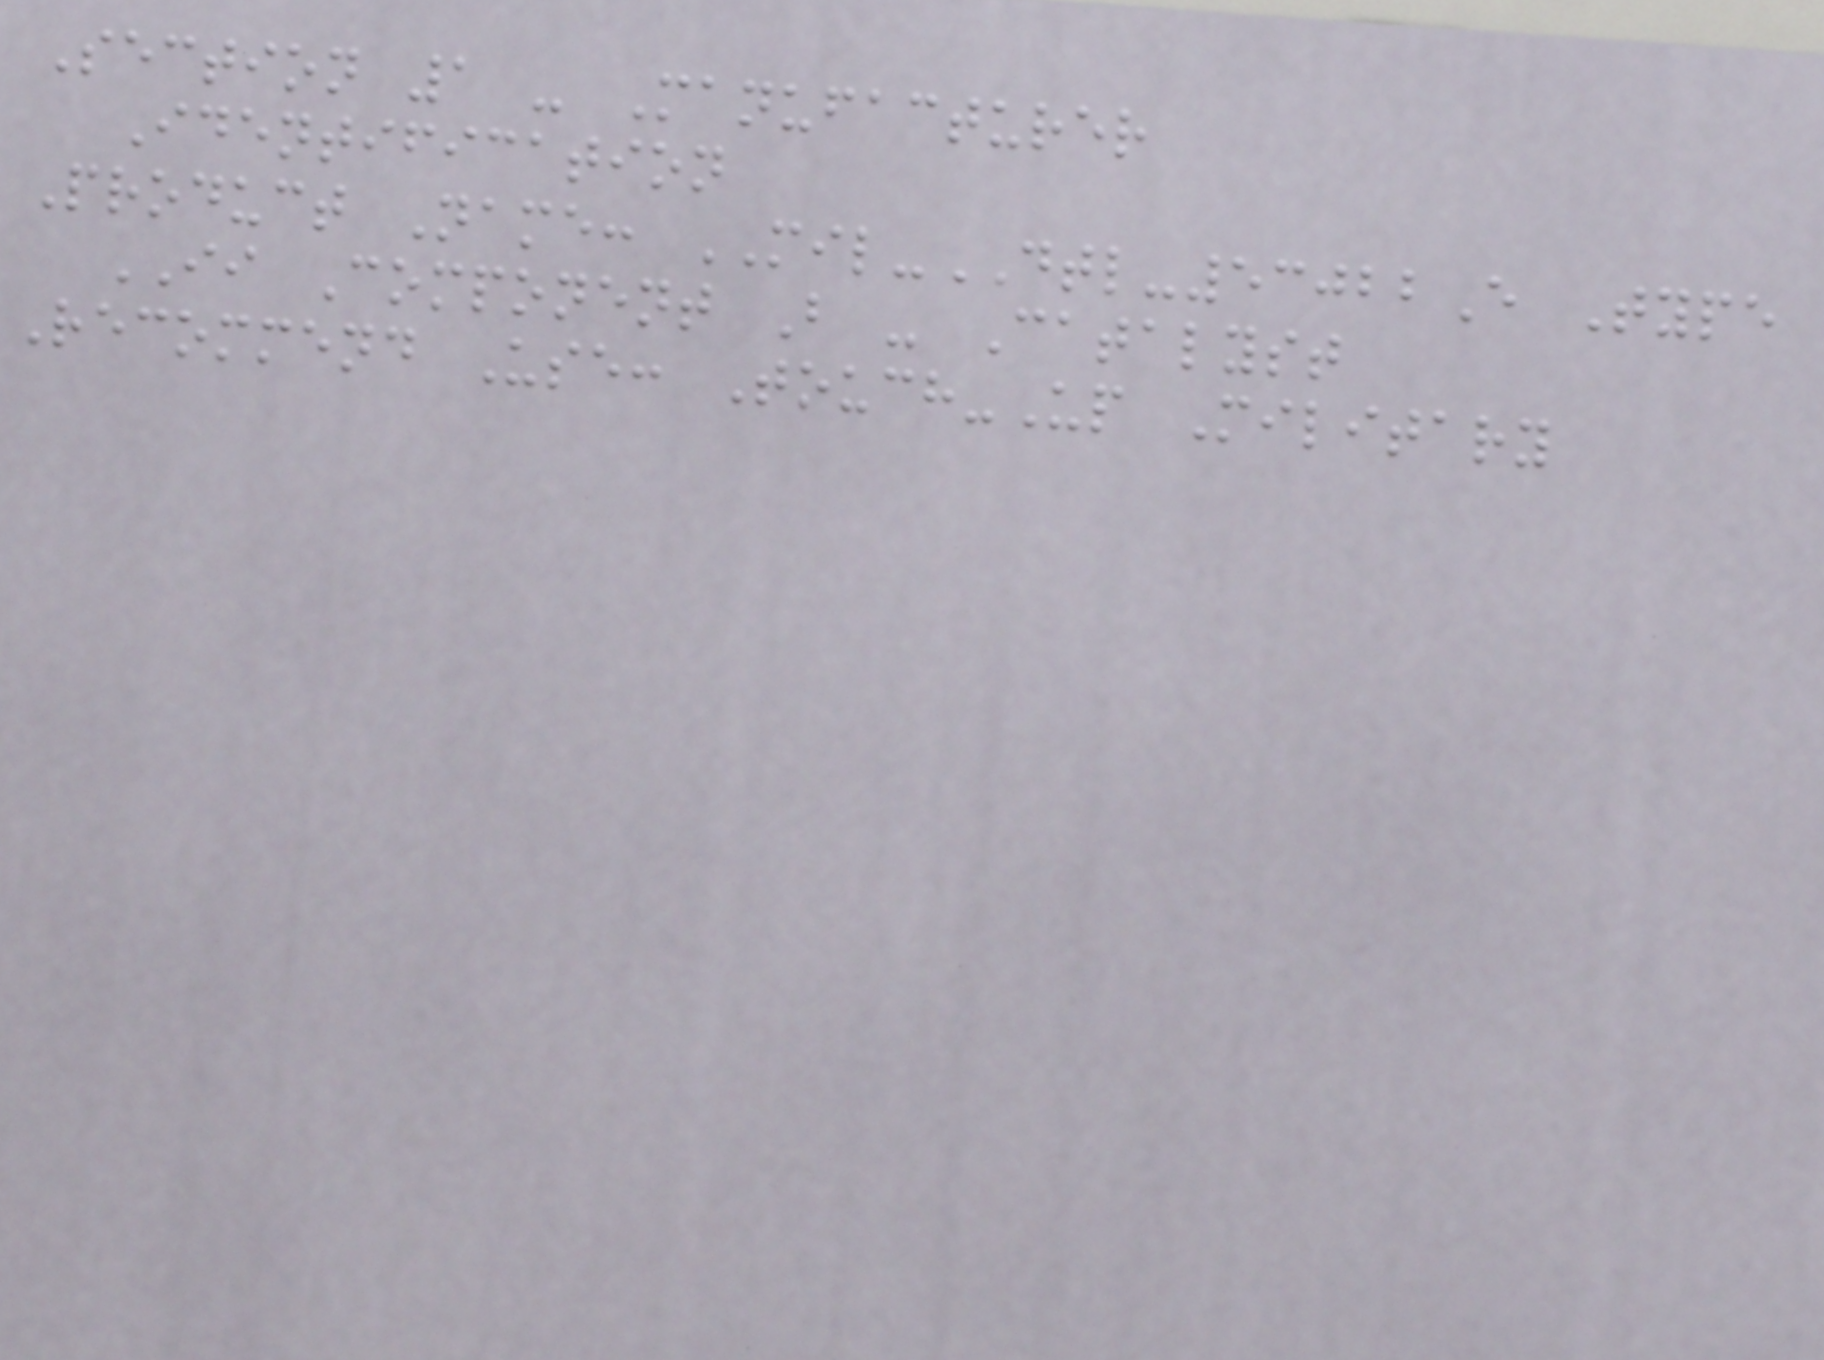Section 1 - Manufacturer
Identification
Product Name: MIL-DTL-53022E Type
II Component B - Catalyst
Recommend Use: Touch-Up Military
